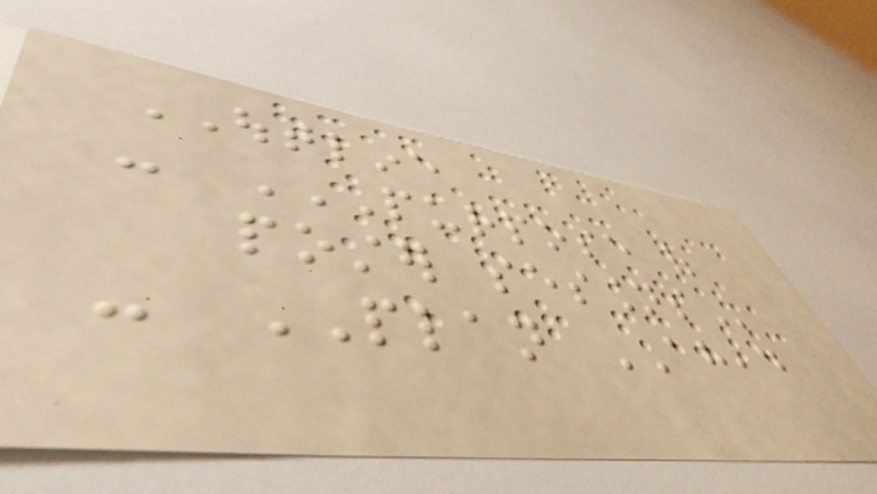OUTLINE
- PURPOSE OF
POSTER SESSIONS
- PLAN AHEAD
